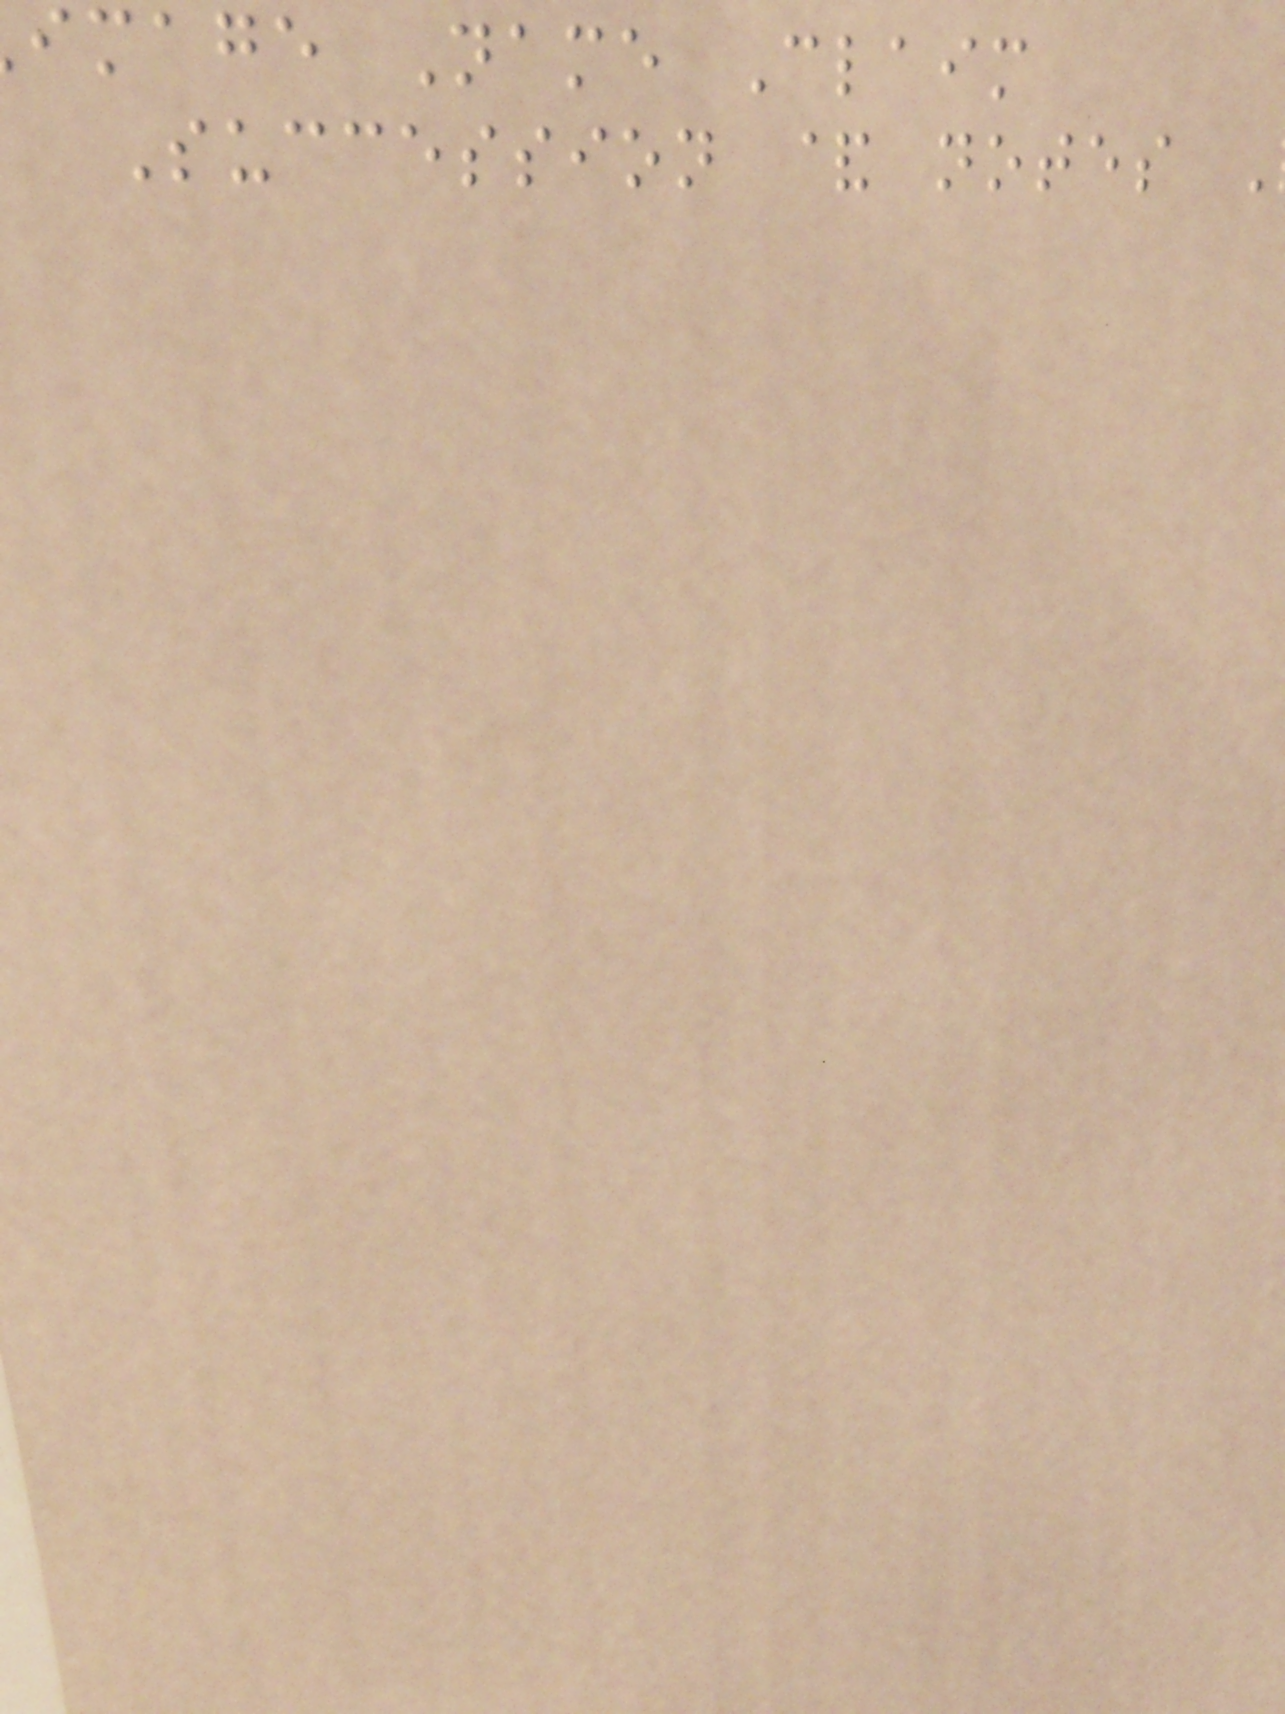image Name Claim
Succession & notes
